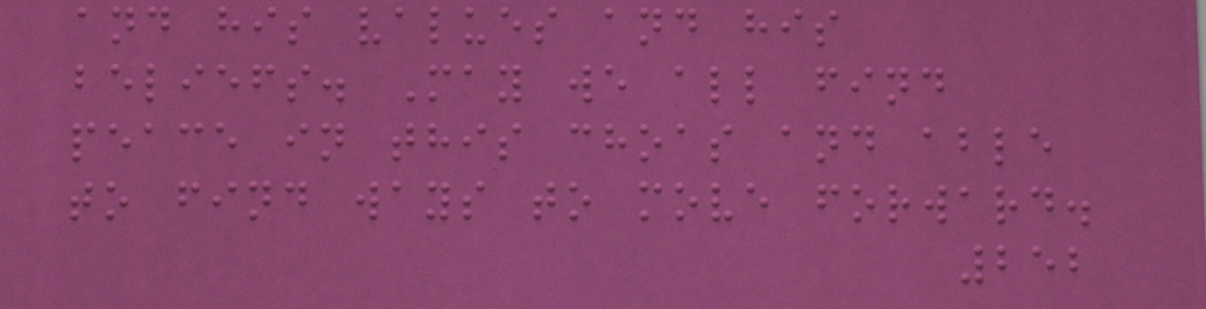and his values and his
beliefs. May we all find
peace in this choas and able
to find ways to move forward.
252
